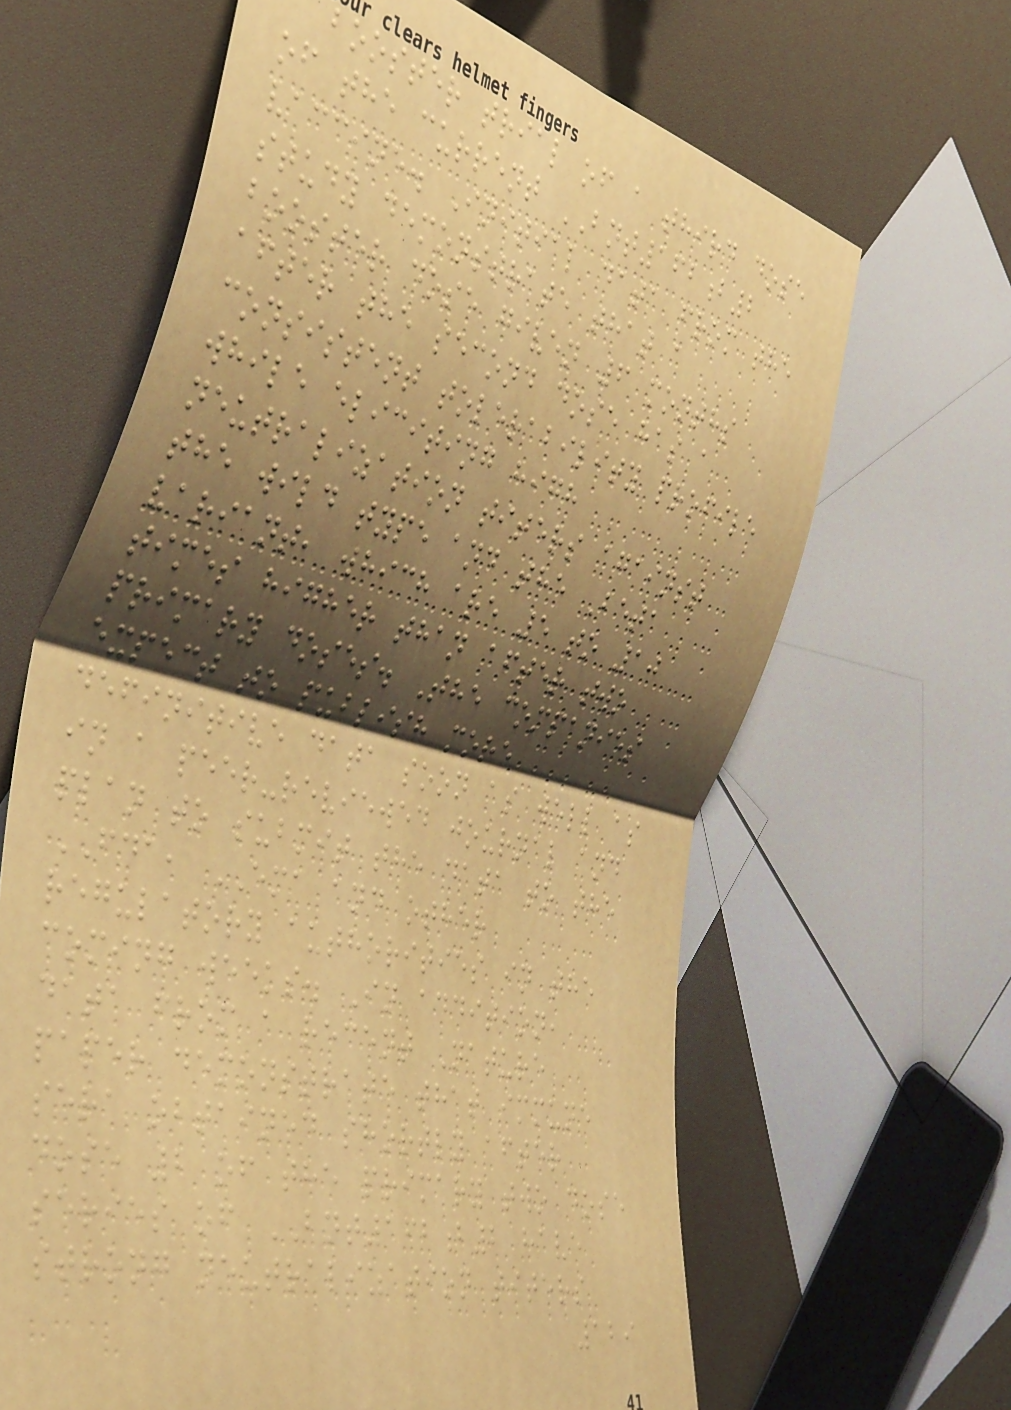booster trial of a third dose
of the current BNT162b2
vaccine. Initial data from the
study demonstrate that a
booster dose given 6 months
after the second dose has a
consistent tolerability profile
while eliciting high
neutralization titers against
the wild type and the Beta
variant, which are 5 to 10
times higher than after two
primary doses. The companies
expect to publish more
definitive data soon as well as
in a peer-reviewed journal and
plan to submit the data to the
FDA, EMA and other
regulatory authorities in the
coming weeks. In addition,
data from a recent Nature
paper demonstrate that immune
sera obtained shortly after
dose 2 of the primary two dose
series of BNT162b2 have
strong neutralization titers
129
